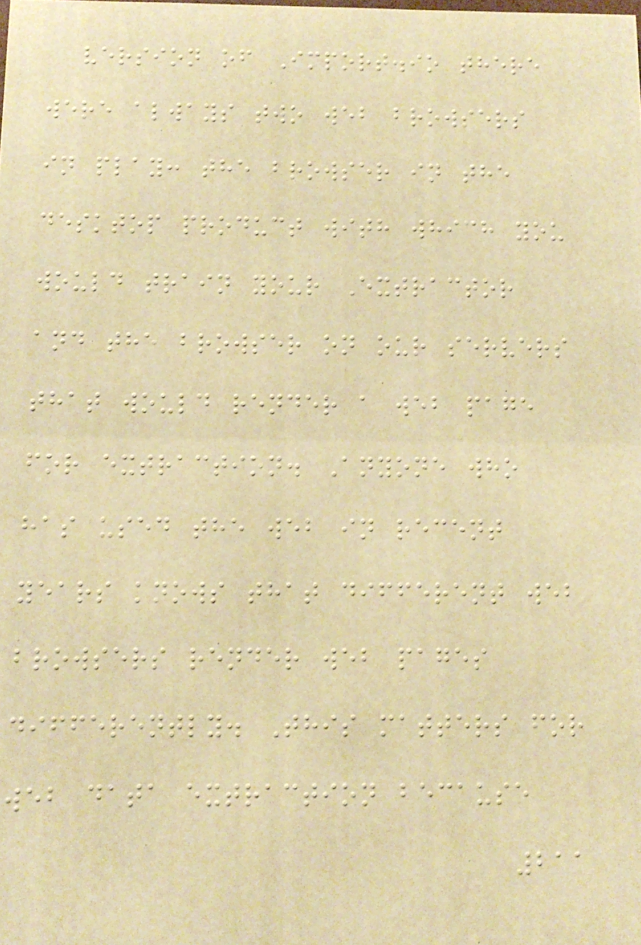version of Import.io there
were always two web browsers
in play: the browser in the
desktop product with which you
would train your Extractor
and the browser on our servers
that would render a web page
for extraction. Anyone who
has used the web in recent
years knows that different web
browsers render web pages
differently. This matters for
web data extraction because
211
